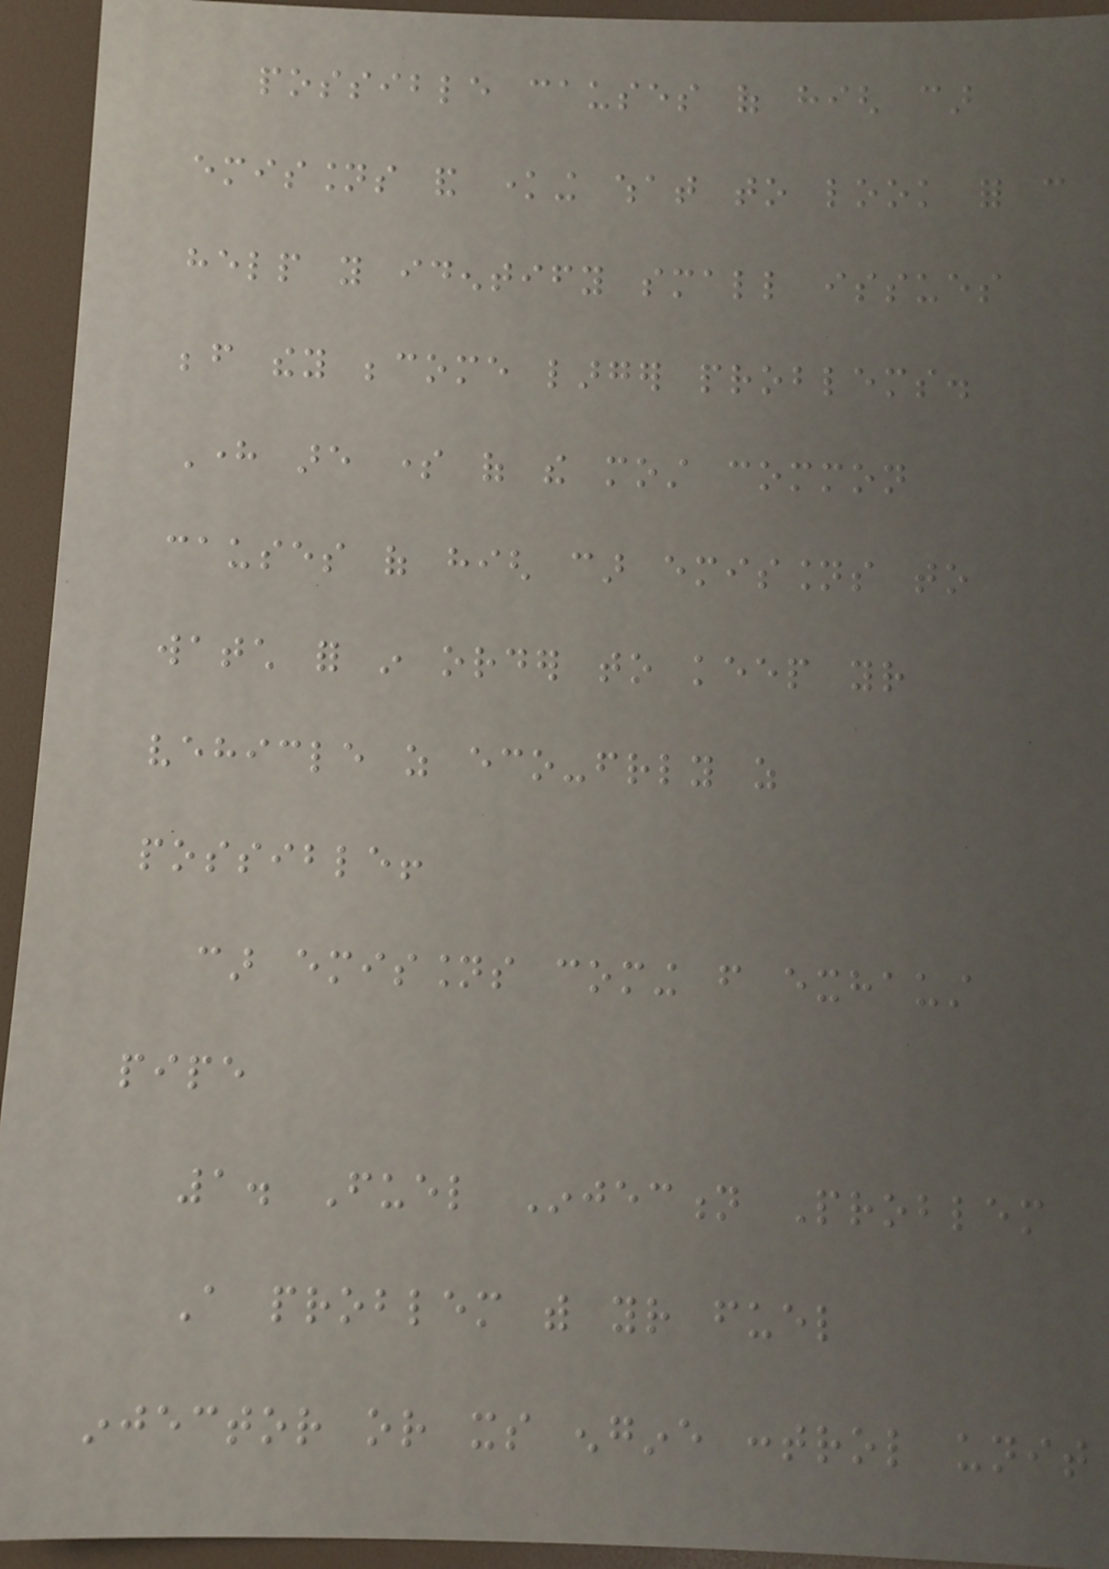possible causes of high car
emissions and knowing what to look for can
help you identify small issues
before they become larger problems.
Here are some of the most common
causes of high car emissions to
watch for in order to keep your
vehicle as eco-friendly as
possible!
car emissions coming from exhaust
pipe
1. Fuel Injection Problem
A problem with your fuel
injector or its engine control unit
